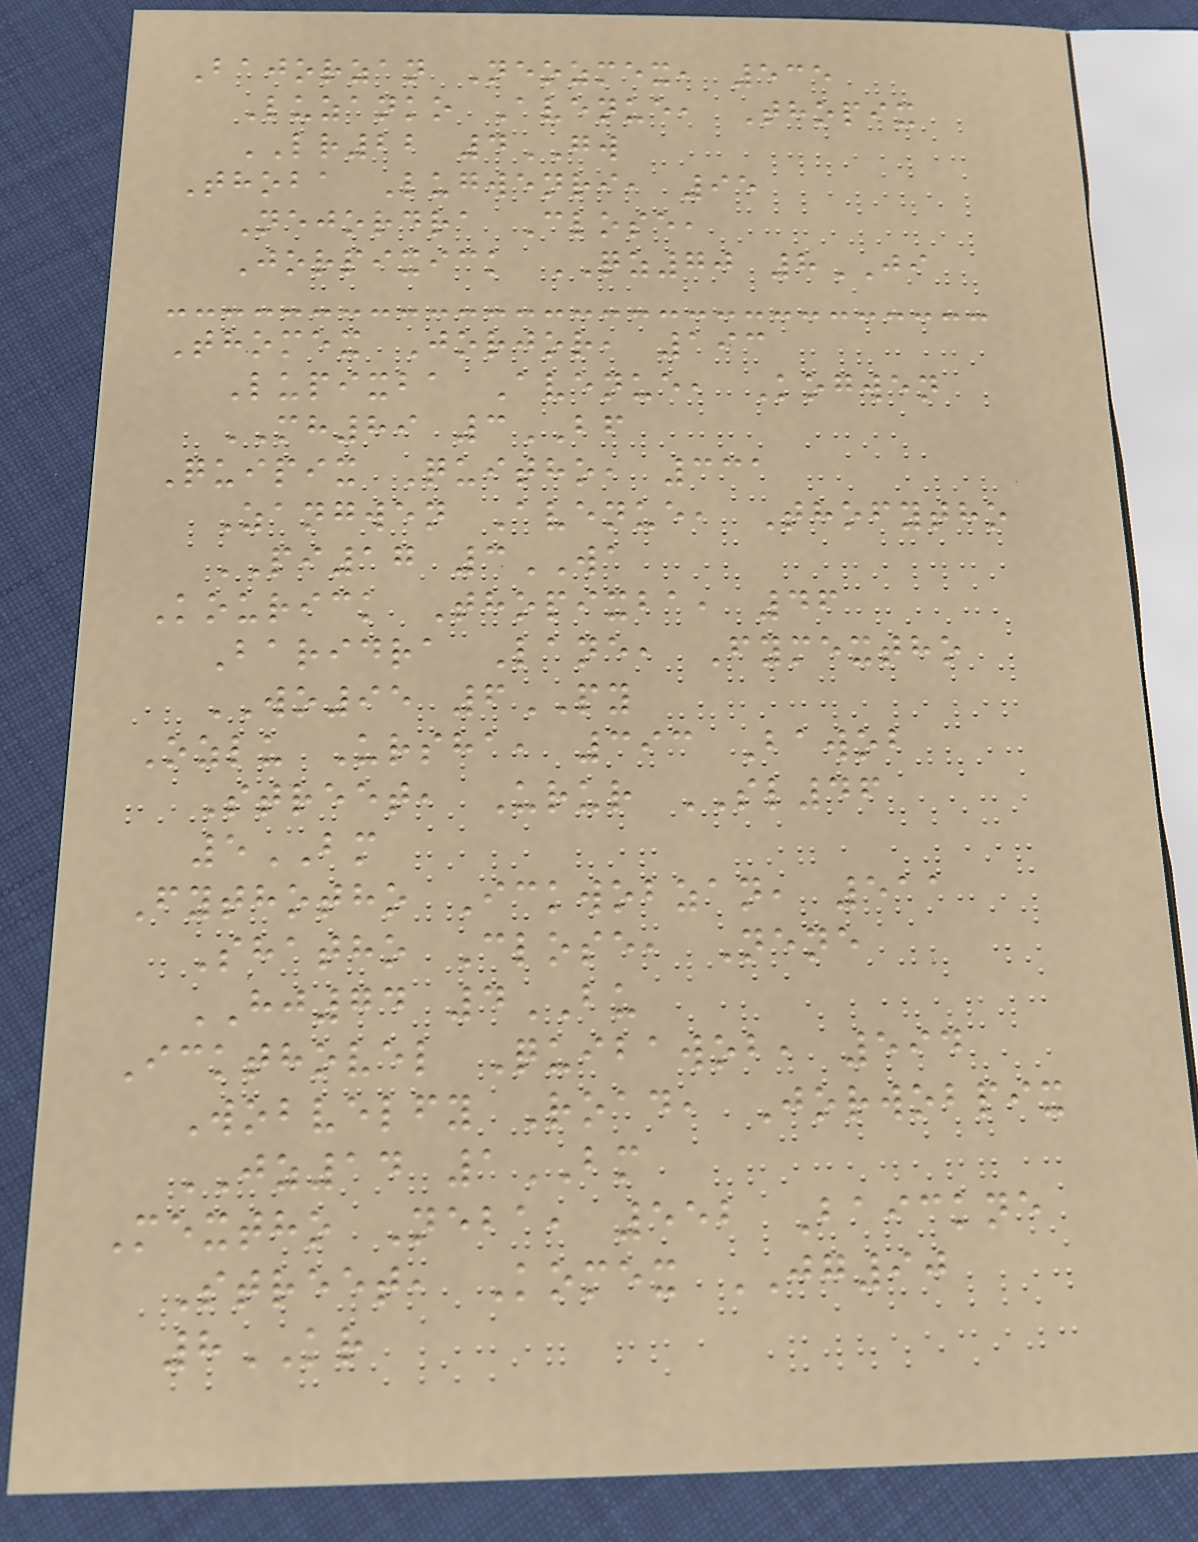Bajorzan Neozmex, 535
Luzanko Avenue, Thopix
LR22 4GW
Thoba Lugwenri, 95
Nejordra Close,
Jorpixick QZ70 8JI
Thomex Jorjor, 193
Lupixba Avenue, Kogwen
MH89 3BF
Quipix Quitho, 331
Zangwen Avenue, Thofytho
PI17 3WA
Kourick Thopixba, 46
Baridra Lane, Fymextho
WO95 6PY
Ozlu Ursha, 393 Bawob
Street, Urur SL46
5BM
Fythotho Ickwobzan, 511
Shatho Close, Nene
HJ74 4BU
Ickthovel Quibawob, 594
Wobvelfy Road, Jorwobpix
JZ14 1BM
Mextho Neba, 552 Baickne
Street, Komex JG90
8KR
